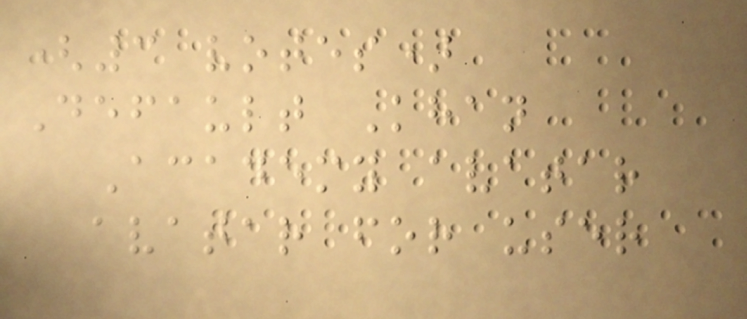(3 votes)
Default Khan
Academy avatar
avatar for user
